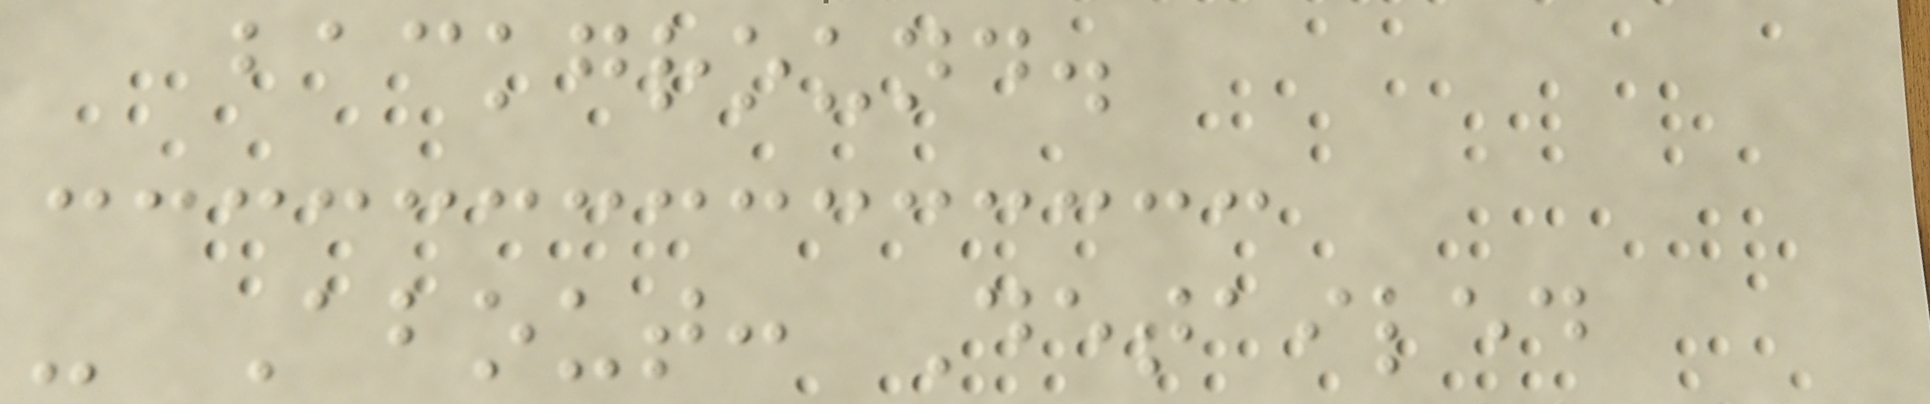background.
- About: Detailed
